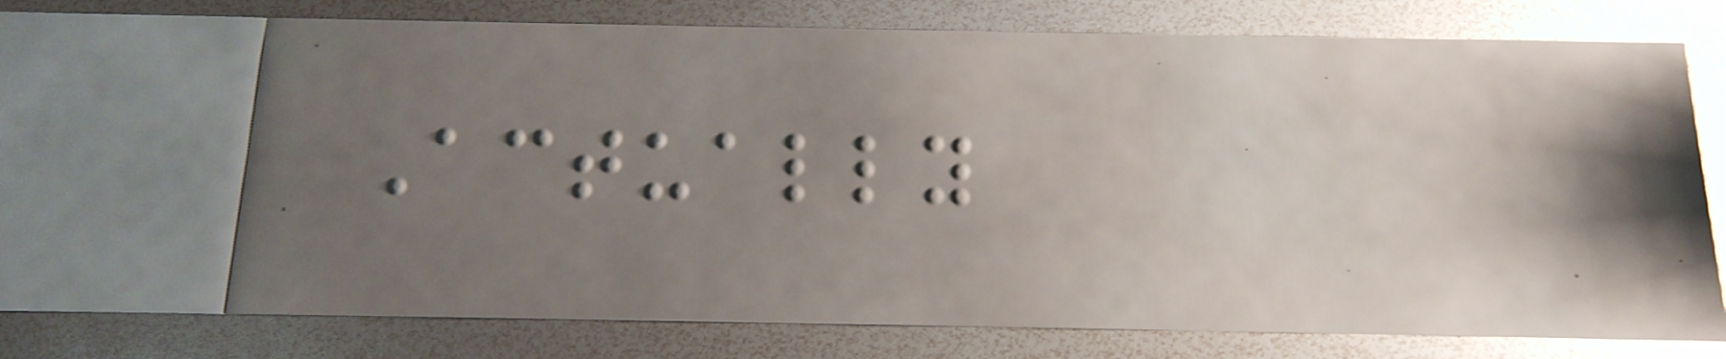Actually
